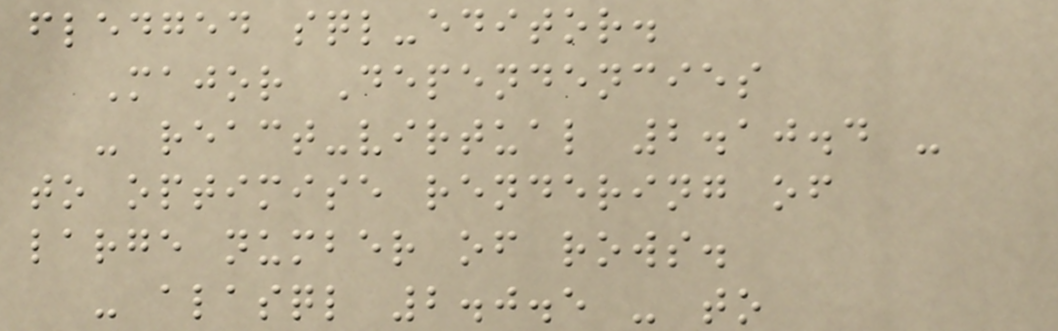fledged sql-editor.
Major Dependencies
- react-virtual 2.10.4 -
to optimise rendering of
large number of rows.
- alasql 2.0.5 - to
